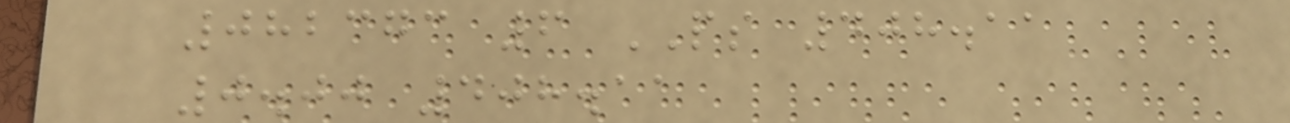082373 6 PS 408.11
0.00 408.11
